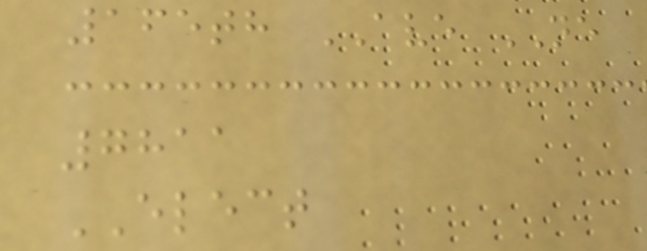165th AVE NE
7811
ELECT
